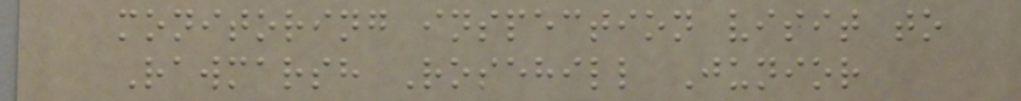monitoring inspection visit to
Rawmarsh Rosehill Junior
